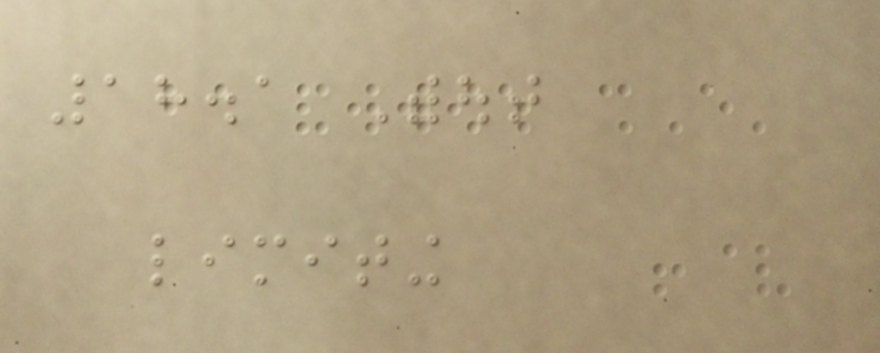18.1 Without
limiting
